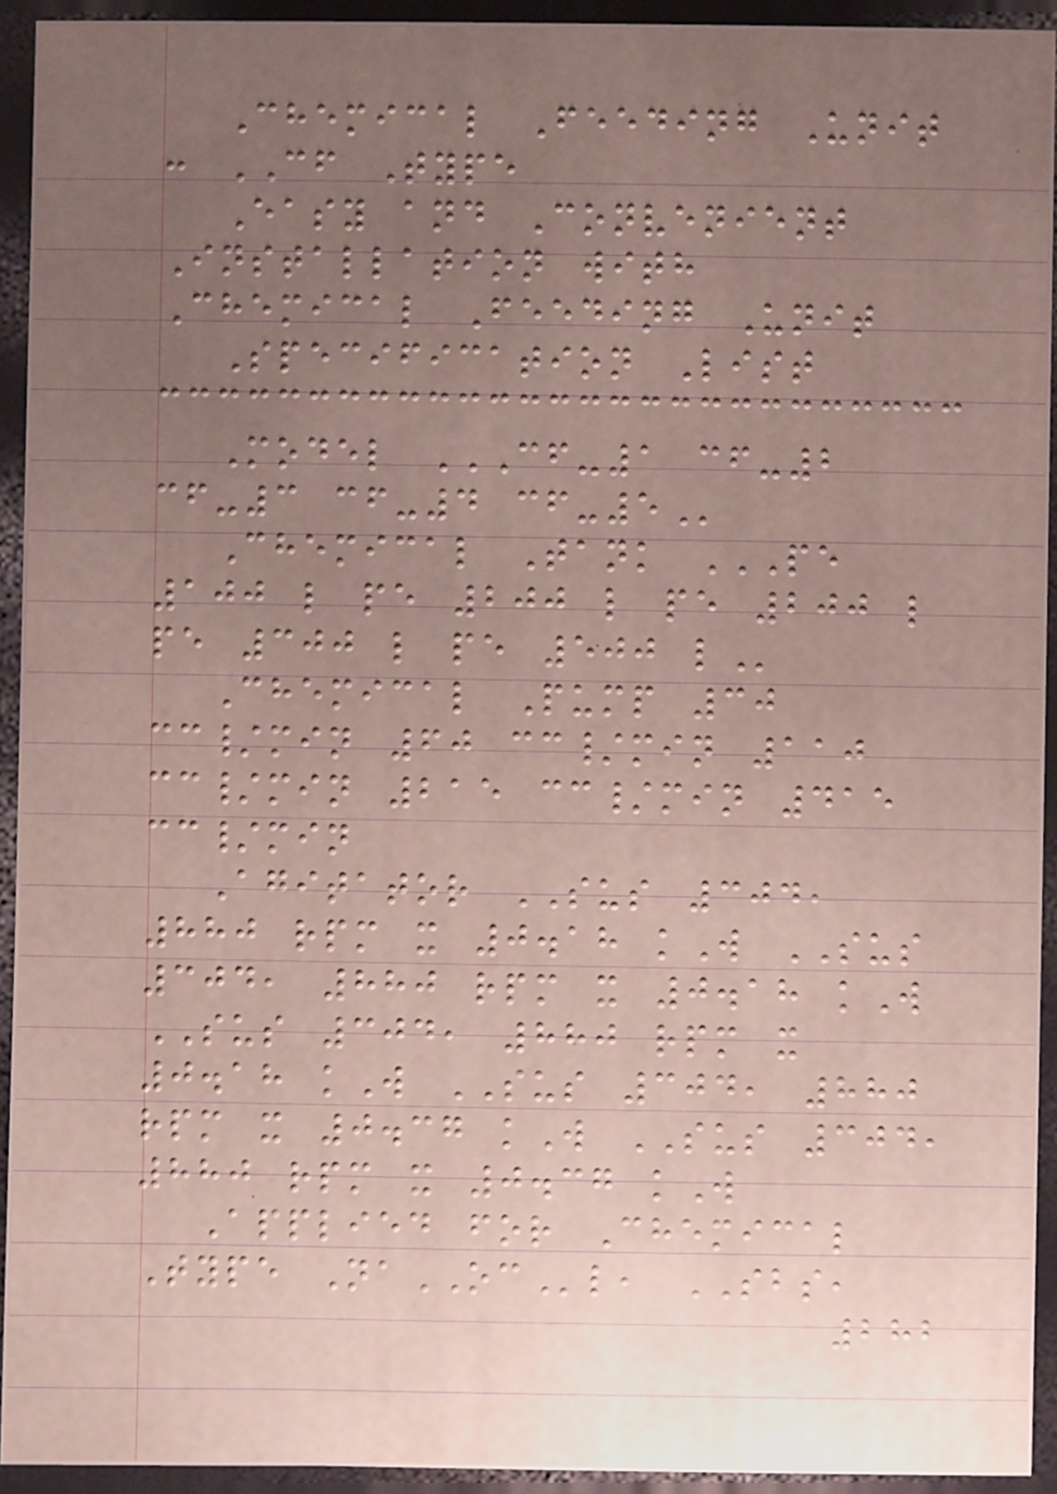Chemical Feeding Unit
: CF Type
Easy and Convenient
Installation with
Chemical Feeding Unit
Specification List
Model CF-1 CF-2
CF-3 CF-4 CF-5
Chemical Tank PE
100 L PE 200 L PE 200 L
PE 300 L PE 500 L
Chemical Pump 30
cc/min 60 cc/min 110
cc/min 215 cc/min 415
cc/min
Agitator SUS 304,
880 rpm x 0.18 kW SUS
304, 880 rpm x 0.18 kW
SUS 304, 880 rpm x
0.18 kW SUS 304, 880
rpm x 0.37 kW SUS 304,
880 rpm x 0.37 kW
Applied for Chemical
Type NaOCl, SBS,
282
